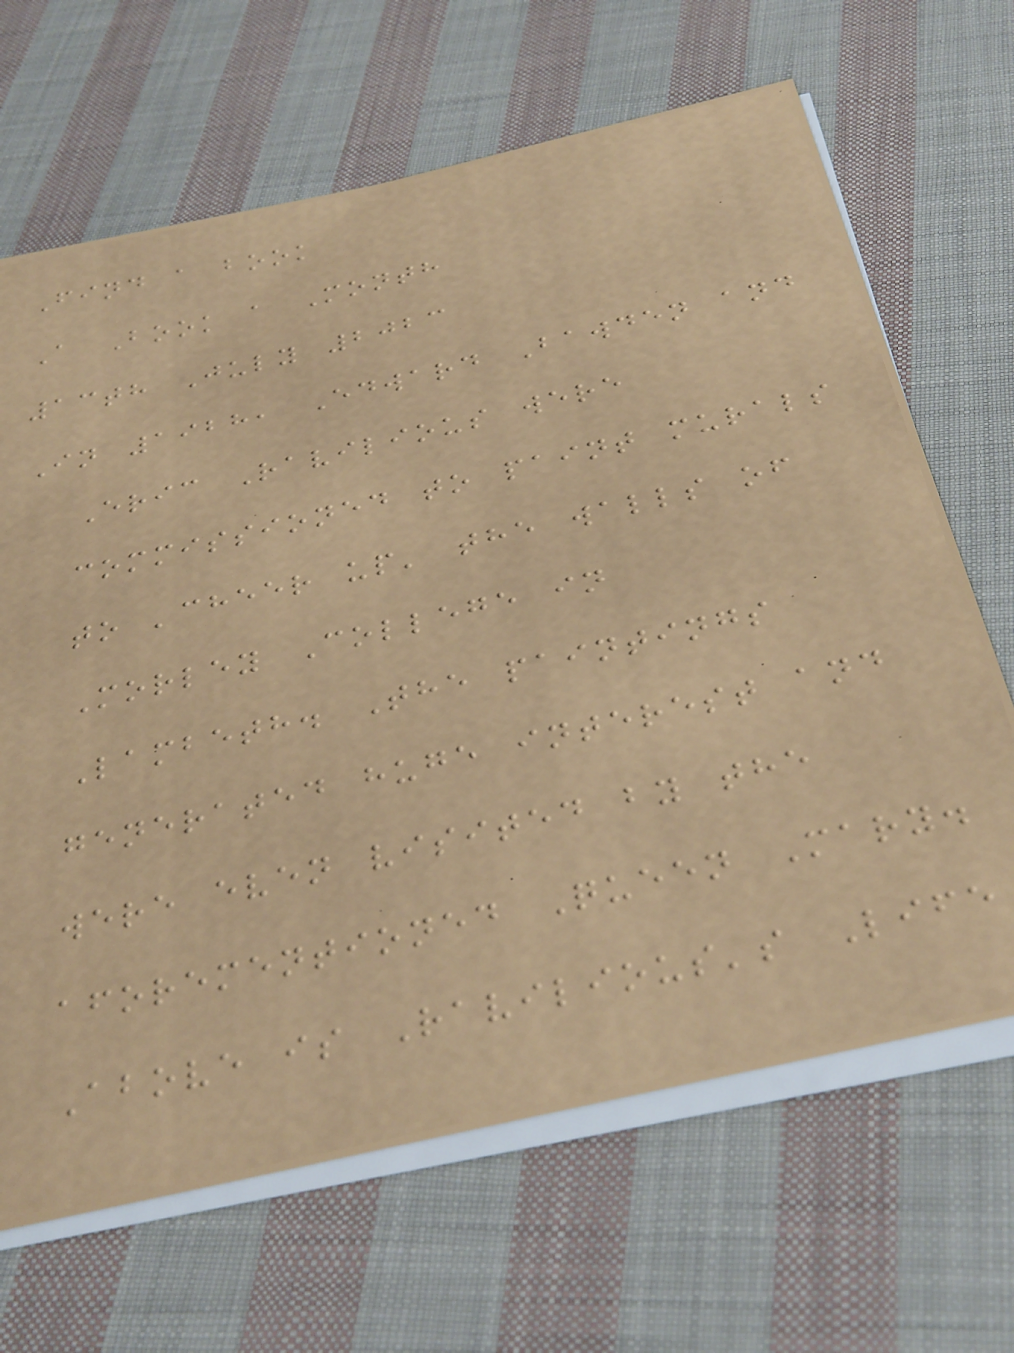Find a book
A Book a Month
13th July 2023
In 1928, Edward Bawden and
Eric Ravilious were
commissioned to paint murals
to 'cheer up' the walls of
Morley College in
Lambeth. The paintings
generated huge interest and
were even visited by the
aforementioned Queen Mary.
Above is Ravilious's Life
